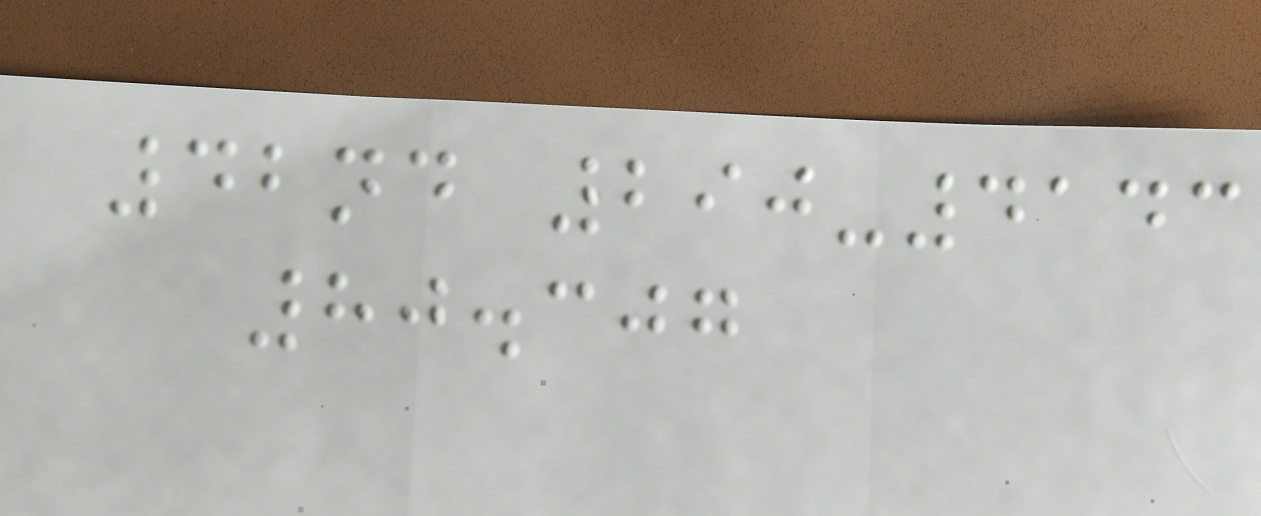42nd 290-4143
80.307
